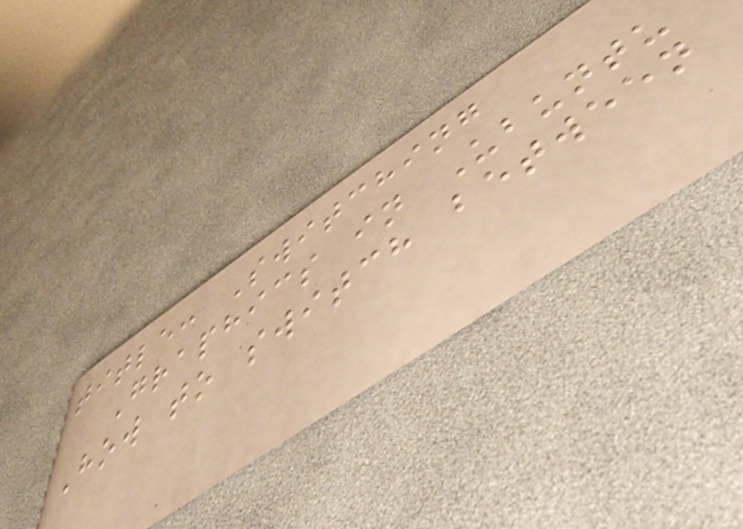title: Switching
Graphics in Ubuntu
How to switch between
